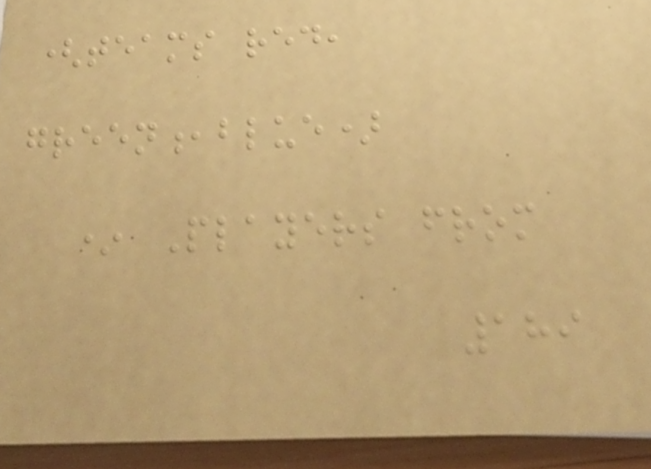(teams red,
green,blue)
* Players from
189
